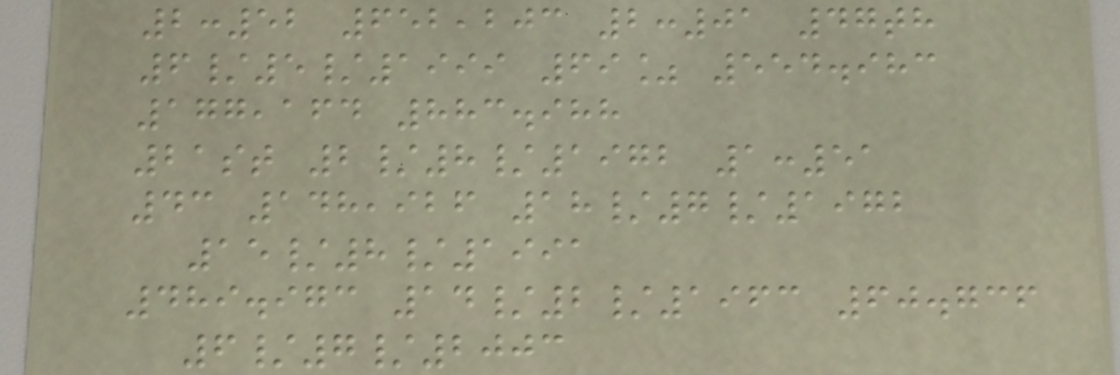2:52 652,203 2:01 47th
6/5/1999 69% 554.983
177,164 883.988
21st 2/8/1972 1:51
43 148,926 18/7/1972
15/8/1991
489.973 14/2/1963 60.736
6/7/2003
